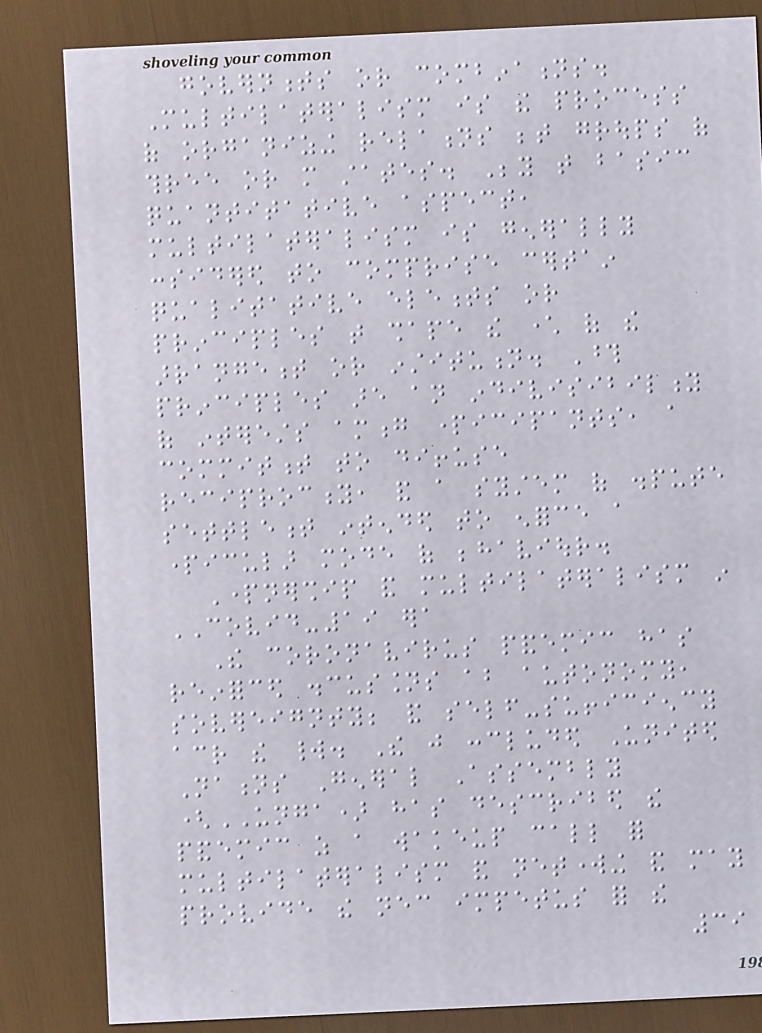governments or combinations.
Multilateralism is the process
of organizing relations between groups of
three or more states. Beyond that basic
quantitative aspect,
multilateralism is generally
considered to comprise certain
qualitative elements or
principles that shape the character of the
arrangement or institution. Those
principles are an indivisibility
of interests among participants, a
commitment to diffuse
reciprocity, and a system of dispute
settlement intended to enforce a
particular mode of behaviour.
Partnership and multilateralism in
COVID-19 era
The coronavirus pandemic has
reinforced discussions about autonomy,
sovereignty; and self-sufficiency
across the world. The just concluded United
Nations General Assembly
(UNGA) has described the
pandemic as a wakeup call for
multilateralism and networking and may
provide the necessary impetus for the
39
